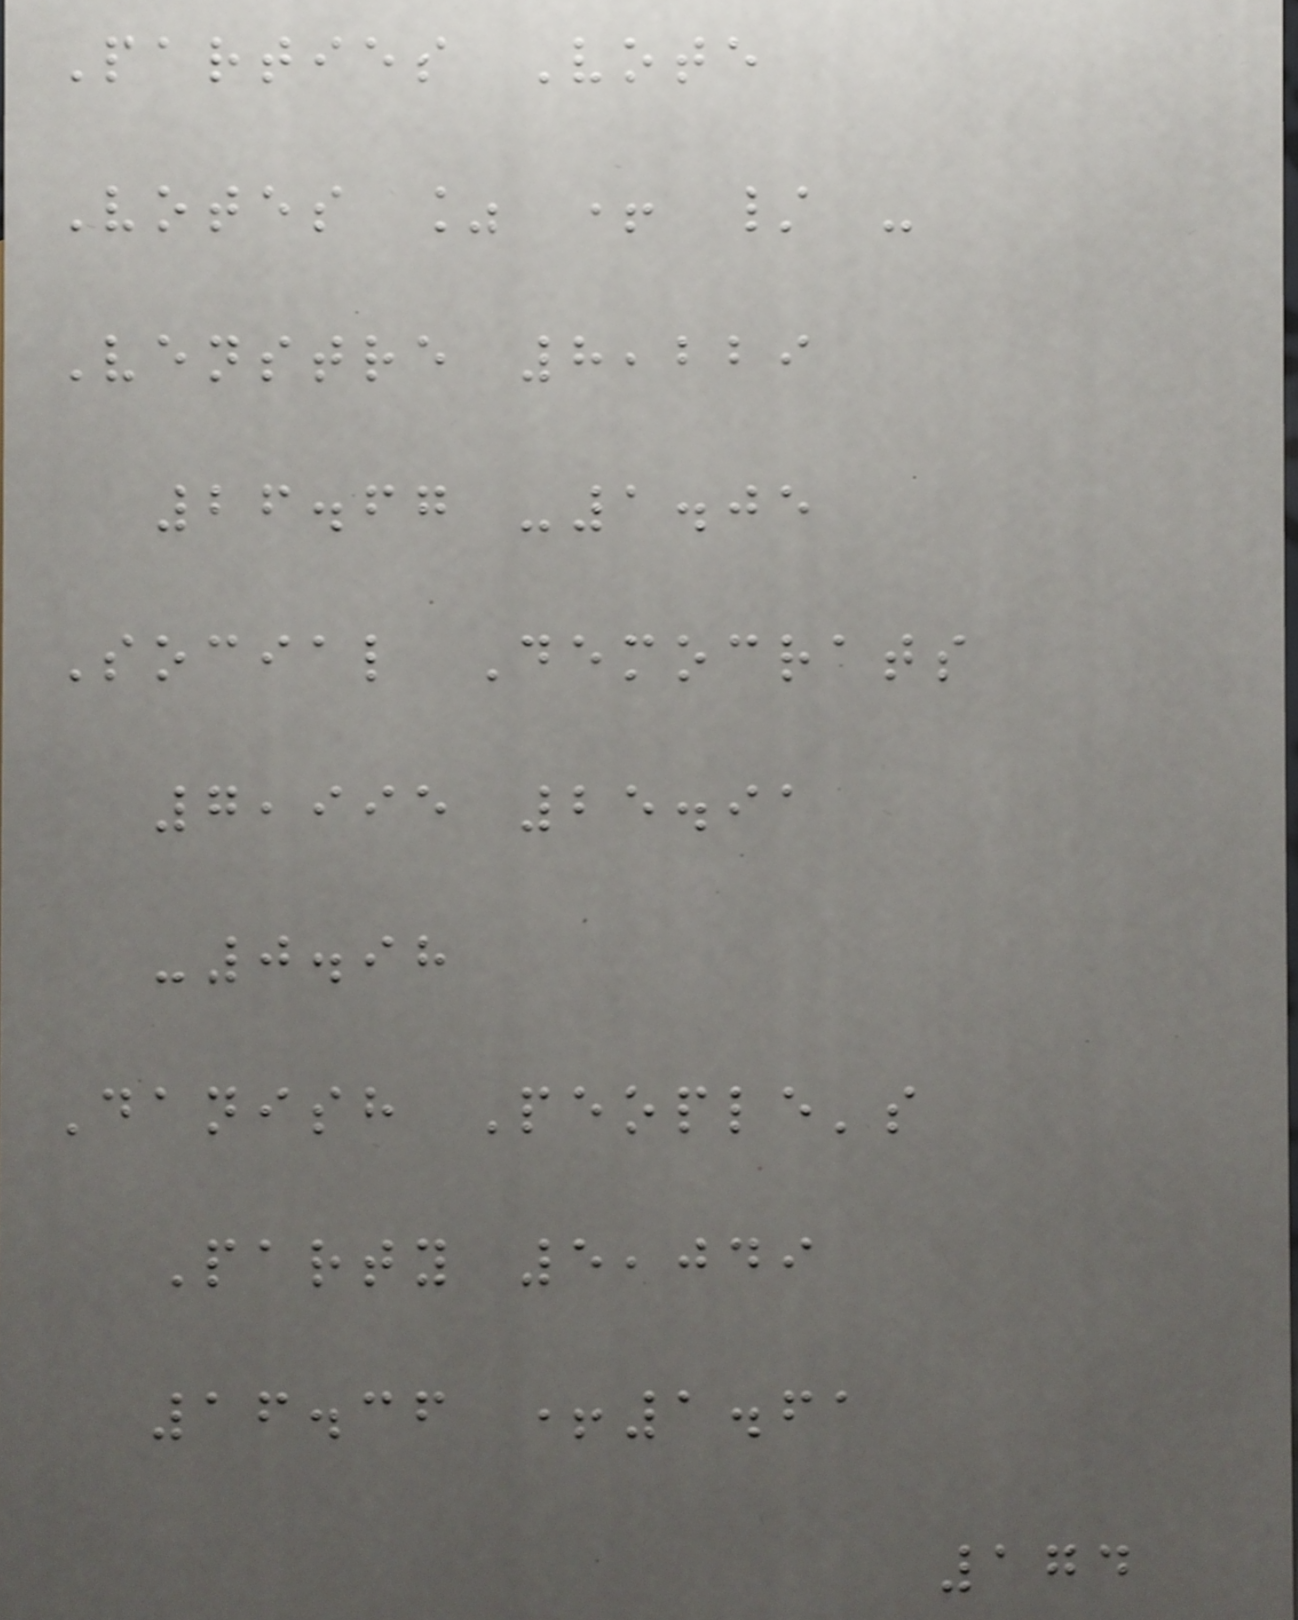Parties Vote
Votes % + / -
Venstre 8,229
26.67 -1.05
Social Democrats
7,995 25.91
-0.98
Danish People's
Party 5,049
16.36 +1.61
174
